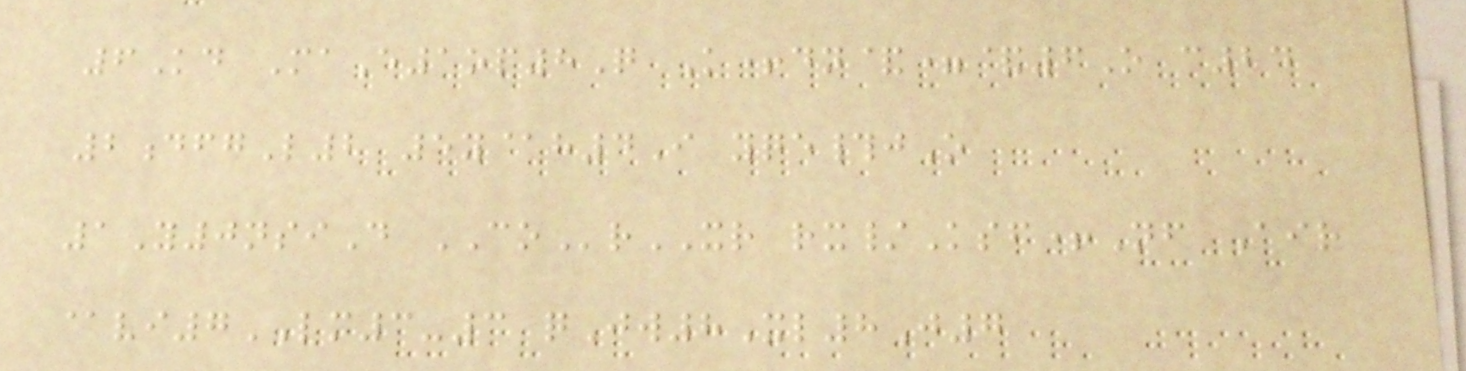6Kd MaE1op8Q K+dn&=&6O c24
2dfgL2 5y@h4I yqe#jO
1Y0nsiD COrXR rx/Ksf+Nf Air
@vi7LM3-3 qJw8Xl8J7
